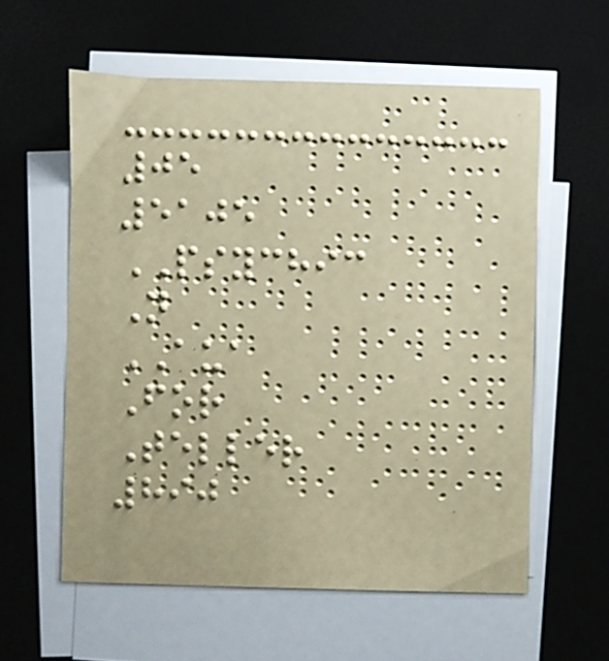05
5105
PSYCHIC
N
AUA
For
Teller
890
